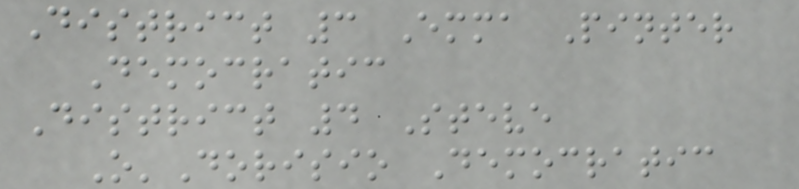District 3 Emma Pinter
Democratic
District 4 Steve
O'Dorisio Democratic
